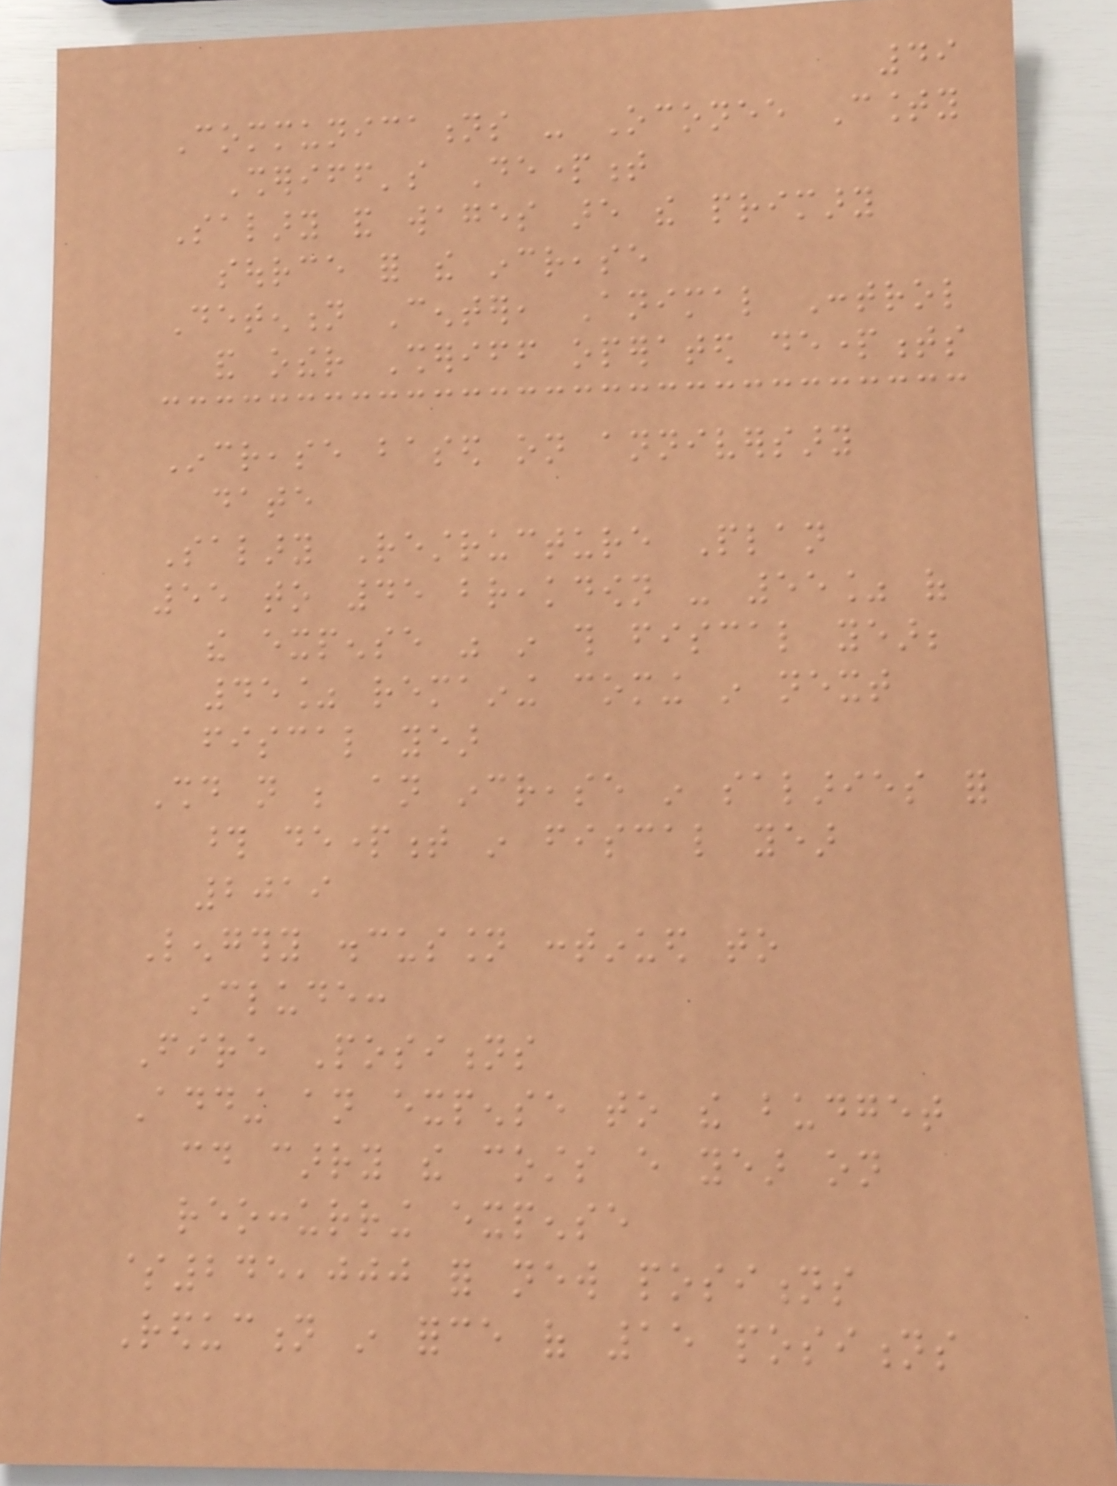49
Communications - Oconee County
Sheriff's Department
Salary and wages are the primary
source for the increase
Detention Center, Animal Control
and other Sheriff operated departments
Increase based on anniversary
date
Salary Restructure Plan
55 to 45 breakdown - 55% of
the expense was in this fiscal year;
45% remaining coming in next
fiscal year
Should not be an increase in salaries for
those department in fiscal year
2019
Lengthy discussion continued to
include:
Fire Positions
Adding an expense to the budget
could carry the costs every year on
reoccurring expense
$245,000 for new positions
Reduction in force of 15 positions
